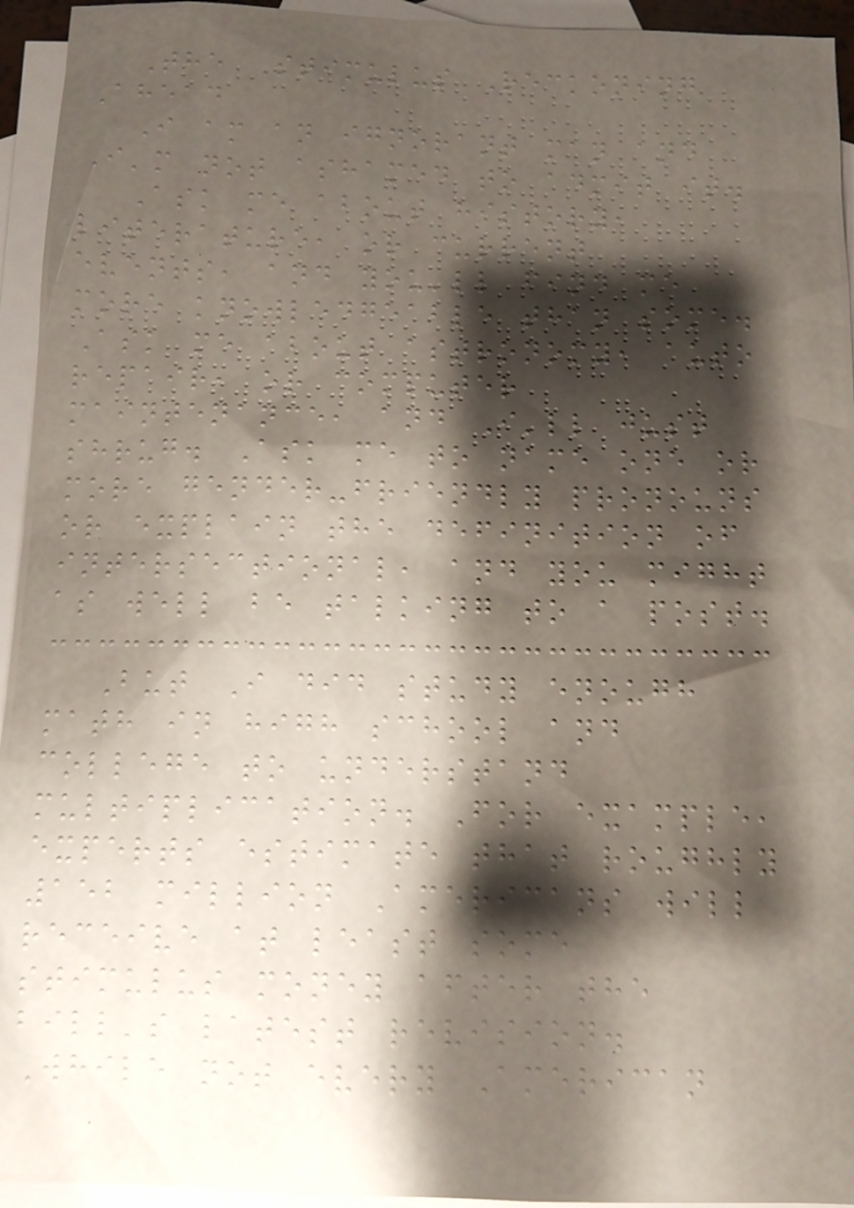The Stimulus Reckoning
Ahead
I am an ignorant man and
I'm not ashamed to admit it.
Ask me about history,
literature, or current
events, and you'll find me
more knowledgeable than some.
Ask me about astronomy, auto
repair, or computer
maintenance, and I'll just
shrug. Ask me to name one or
more gender-friendly pronouns
or explain the definition of
intersectional, and you might
as well be talking to a post.
But I did study enough
math in high school and
college to understand
multiplication. For example,
experts estimate that roughly
152 million Americans will
receive at least some
stimulus money after the
bill's latest revision.
While not every American
